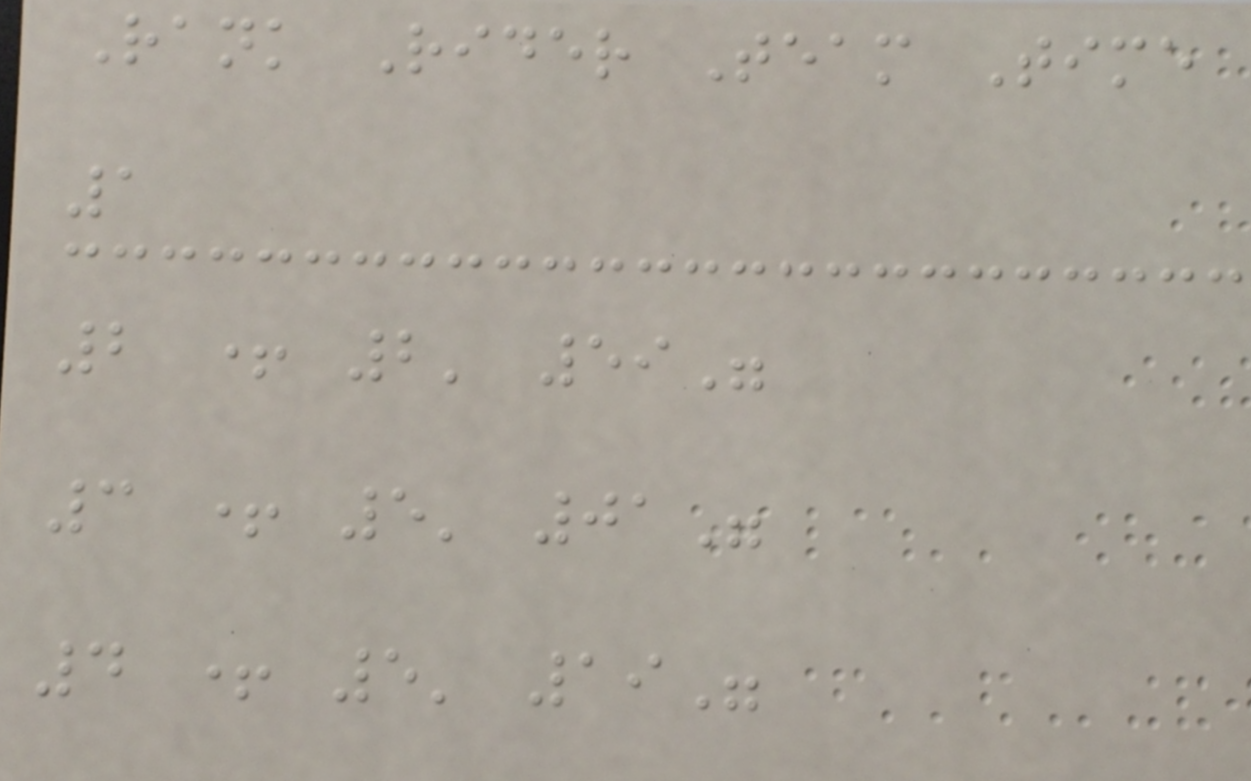Rank Rider Team Time
1
2 + 2' 59"
3 + 5' 01"
4 + 5' 19"
